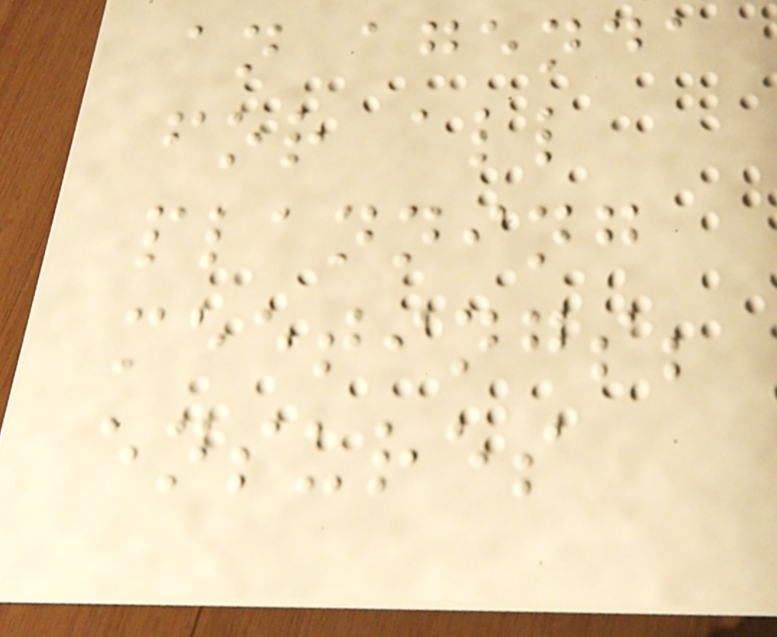an agenda
for all
planning
meetings;
ensures
